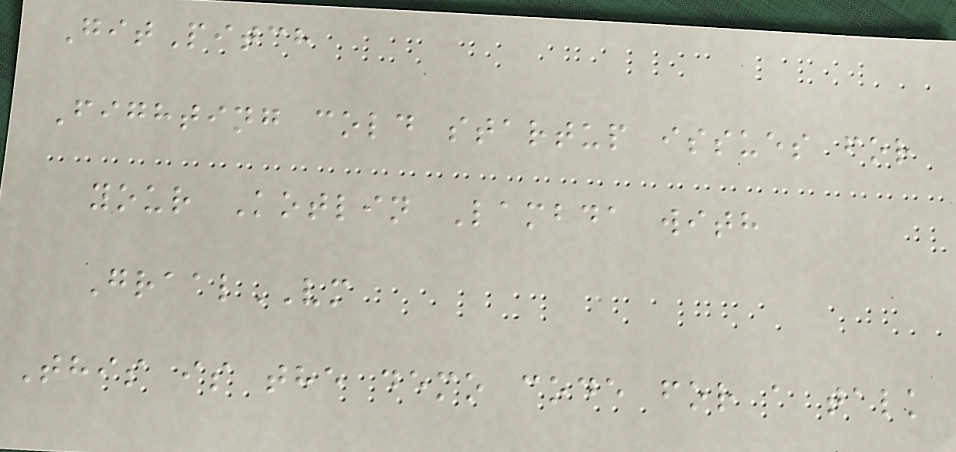GitPitch
Fighting cold startup issues for
your Kotlin Lambda with
GraalVM
This is the demo code for a talk
